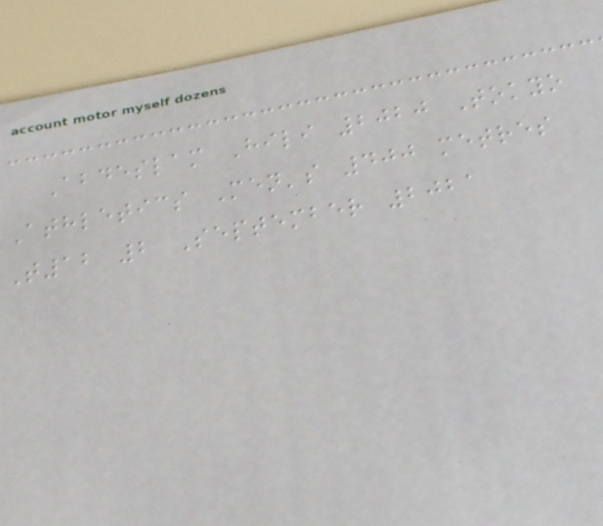Abdeslam Hili 2020 Tokyo
Athletics Men's 400 metres
T12 2 September 2021
